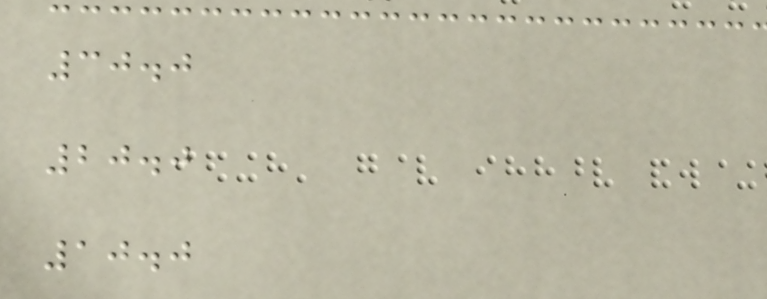30.0
20.0
10.0
